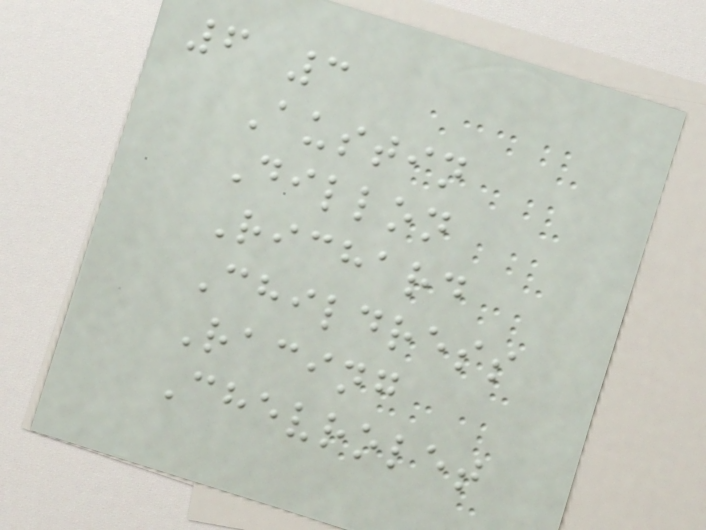6 3
Austin
Dillon
Richard
Childress
Racing
Chevrolet
